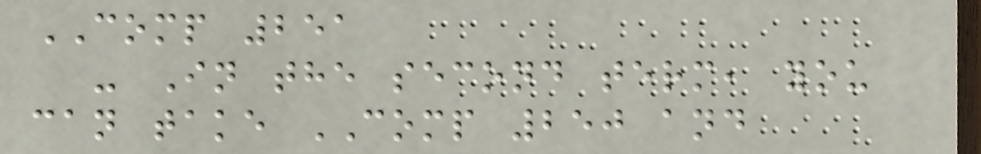COMP 251
- In the second term, you
can take COMP 250 and
